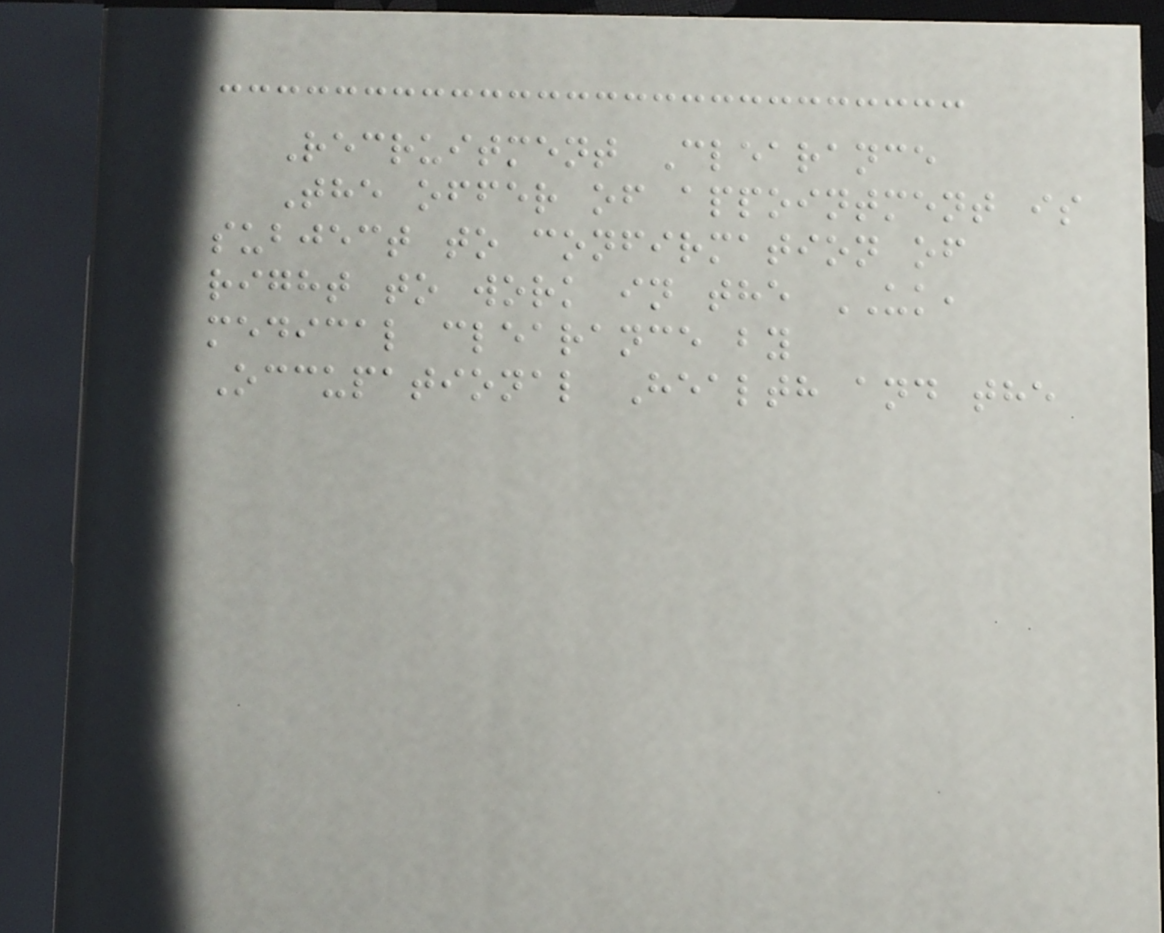Recruitment Clearance
The offer of appointment is
subject to confirmation of
right to work in the UK,
medical clearance by
Occupational Health and the
